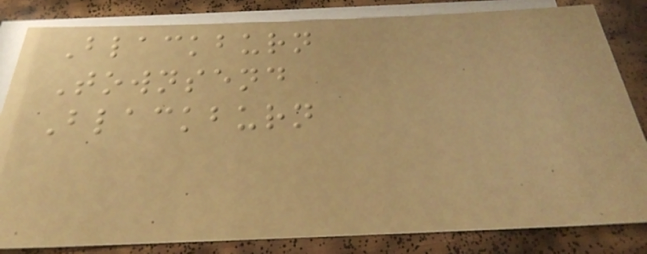Blackburn
Townsend
Blackburn
